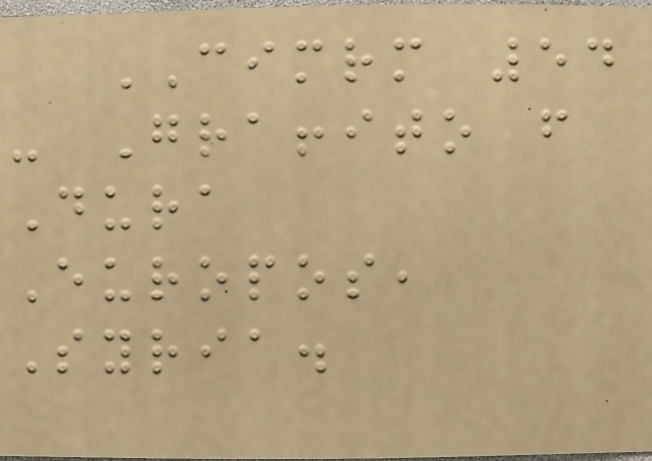CIMRM 54
- Graffito from
Dura
Europos,
Syria.
